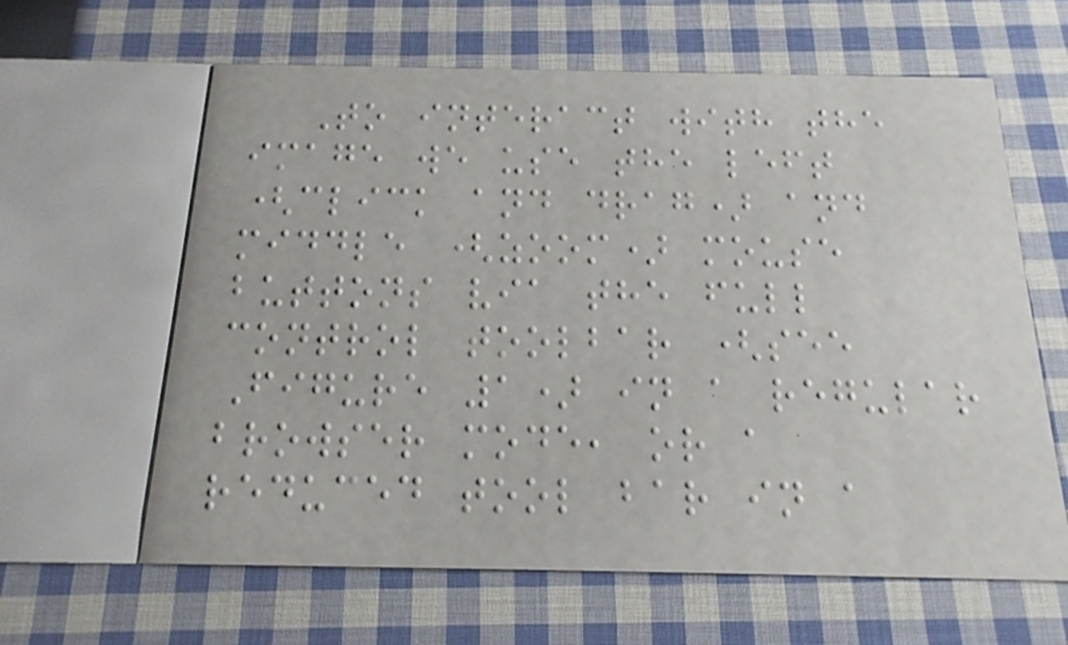To interact with the
image we use the left
(click and drag) and
middle (zoom) mouse
buttons via the full
control toolbar (see
Figure 1) in a regular
browser mode, or a
reduced tool bar in a
